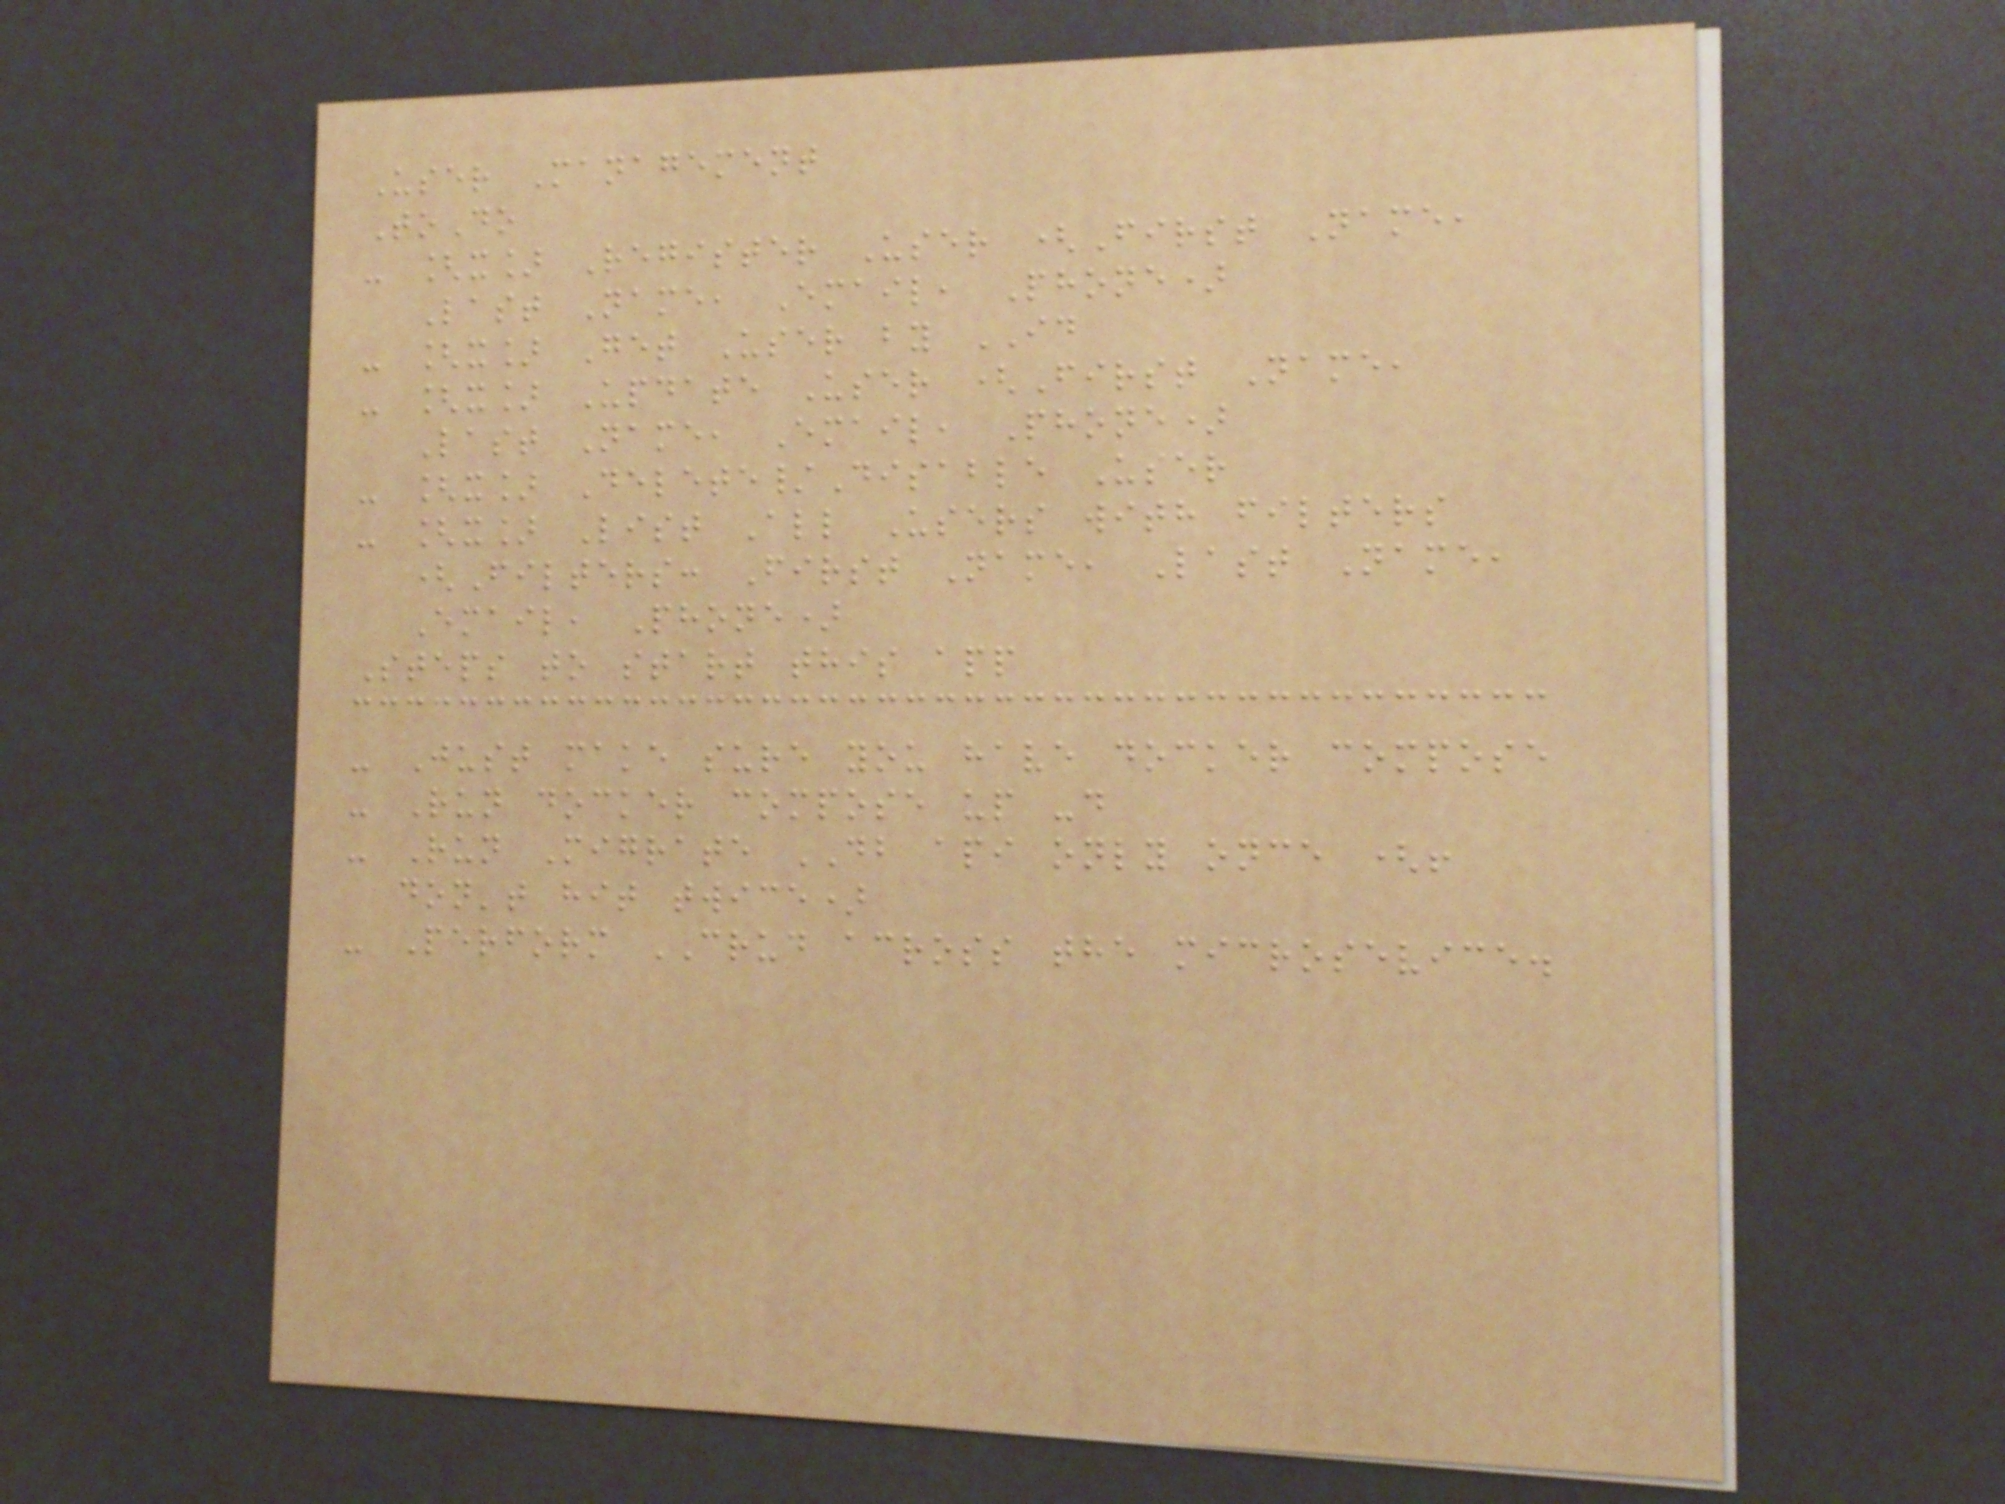User Management
ToDo
- [x] Register User (First Name,
Last Name, Email, Phone)
- [x] Get User by ID
- [x] Update User (First Name,
Last Name, Email, Phone)
- [x] Delete/Disable User
- [x] List All Users with filters
(Filters: First Name, Last Name,
Email, Phone)
Steps to start this app
- Just make sure you have docker compose
- Run docker compose up -d
- Run Migrate DB api only once (!
don't hit twice)
- Perform CRUD across the microsevice.
